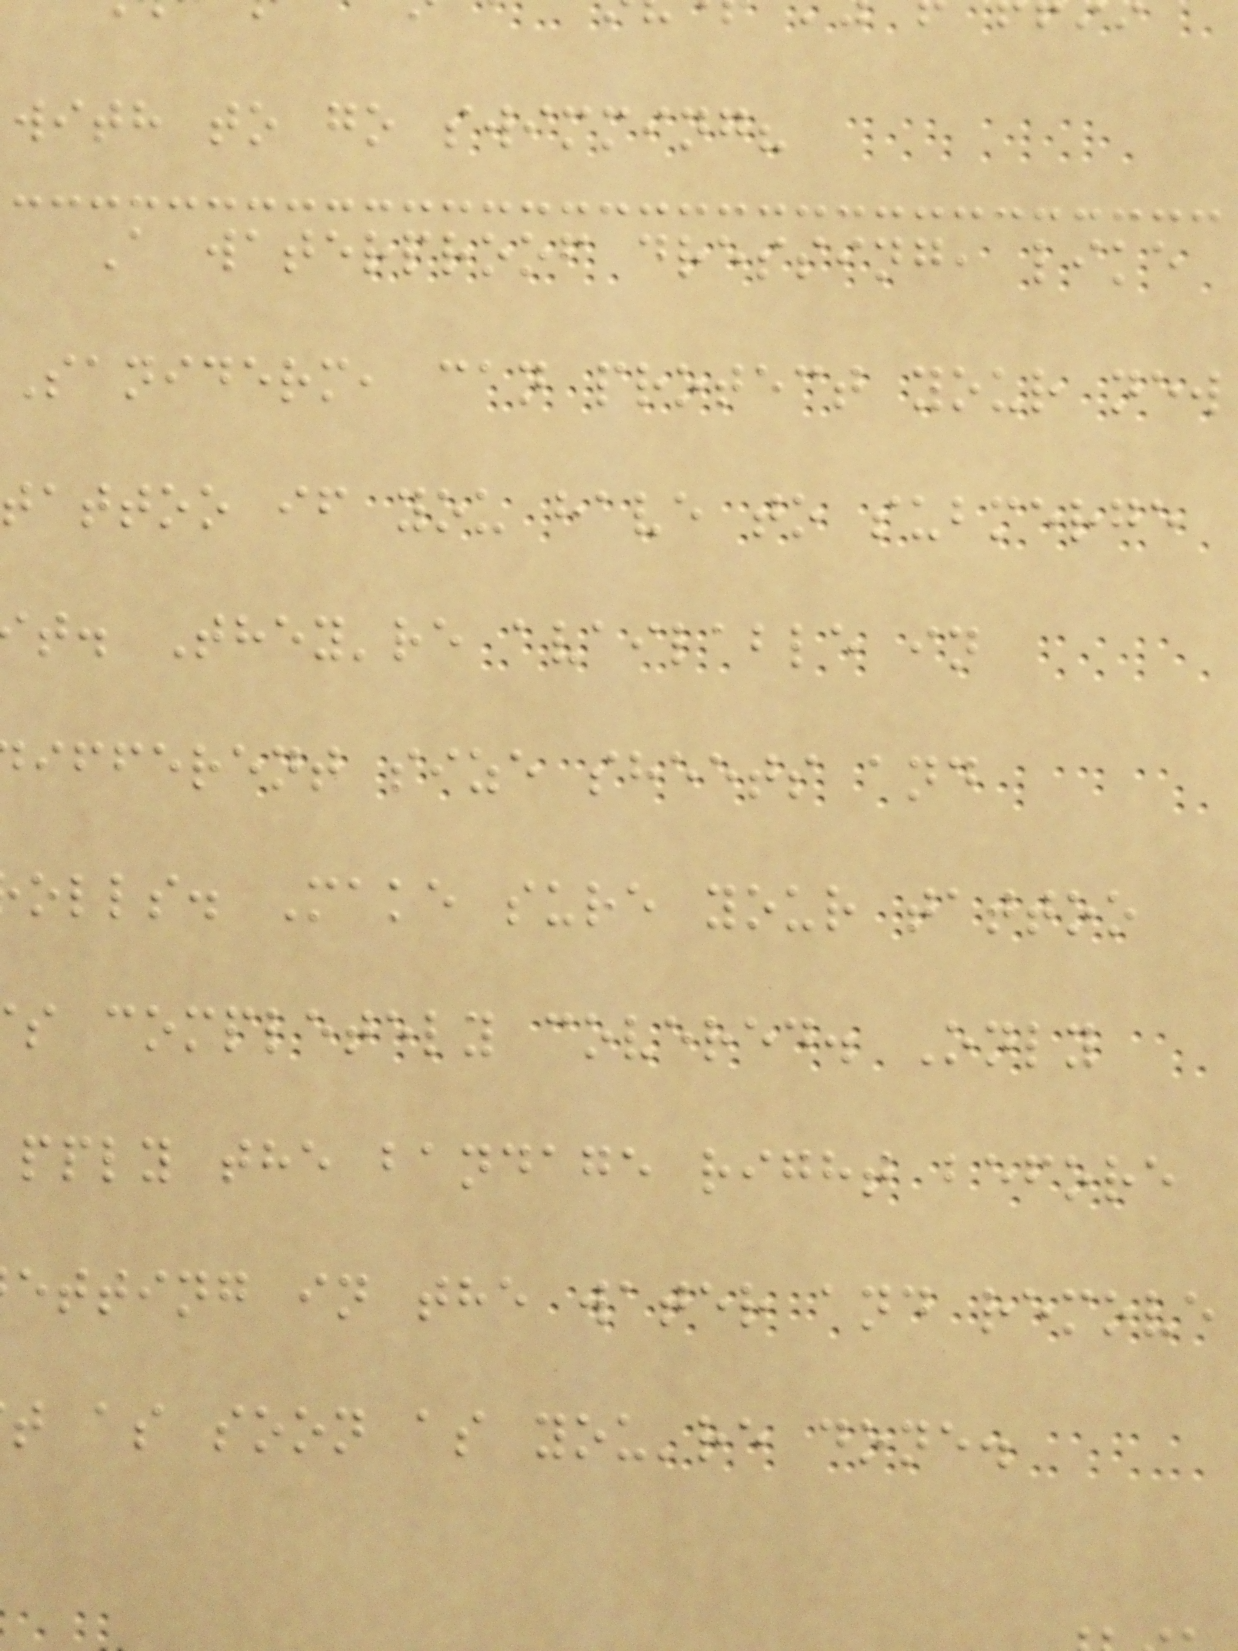with to go swimming?
A waterproof dressing, like
Saniderm, can protect your new
tattoo if you have to submerge
t. They're available in
ifferent size sheets and
olls. Make sure your tattoo
s completely covered. Only
pply the bandage right before
etting in the water and remove
t as soon as you're done.
